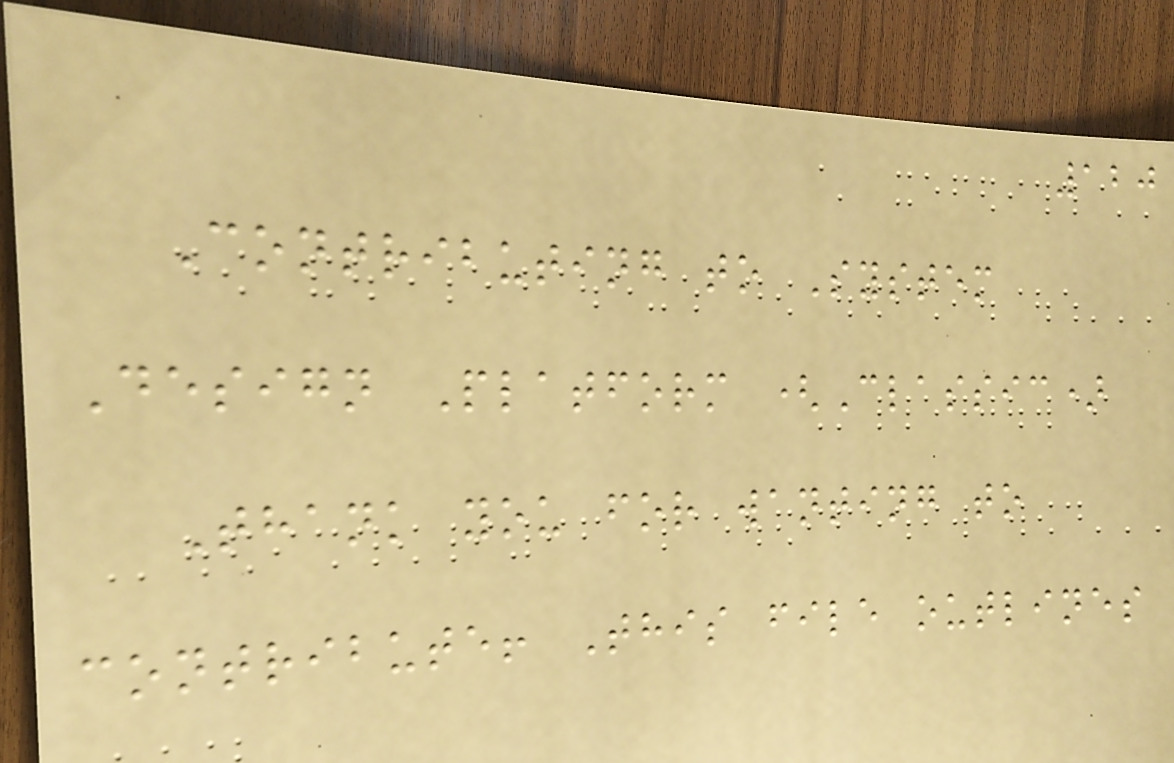120
Contributing to System
Design Platform (Classic)
Thank you for wanting to
contribute! This file outlines
